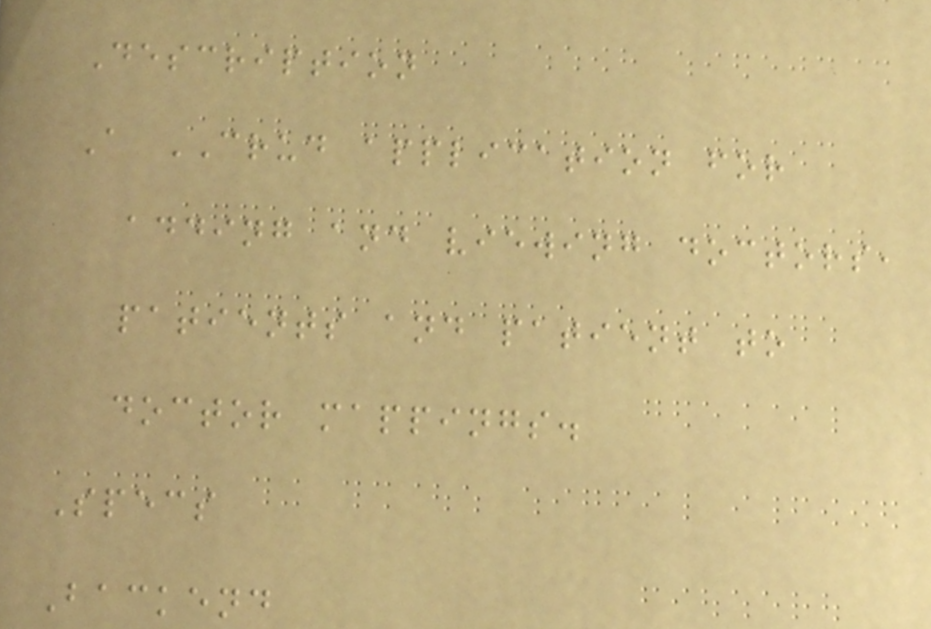Description
A CRUD application for
adding and viewing doctors,
patients and patient to
doctor mappings.
Specs
Backend
